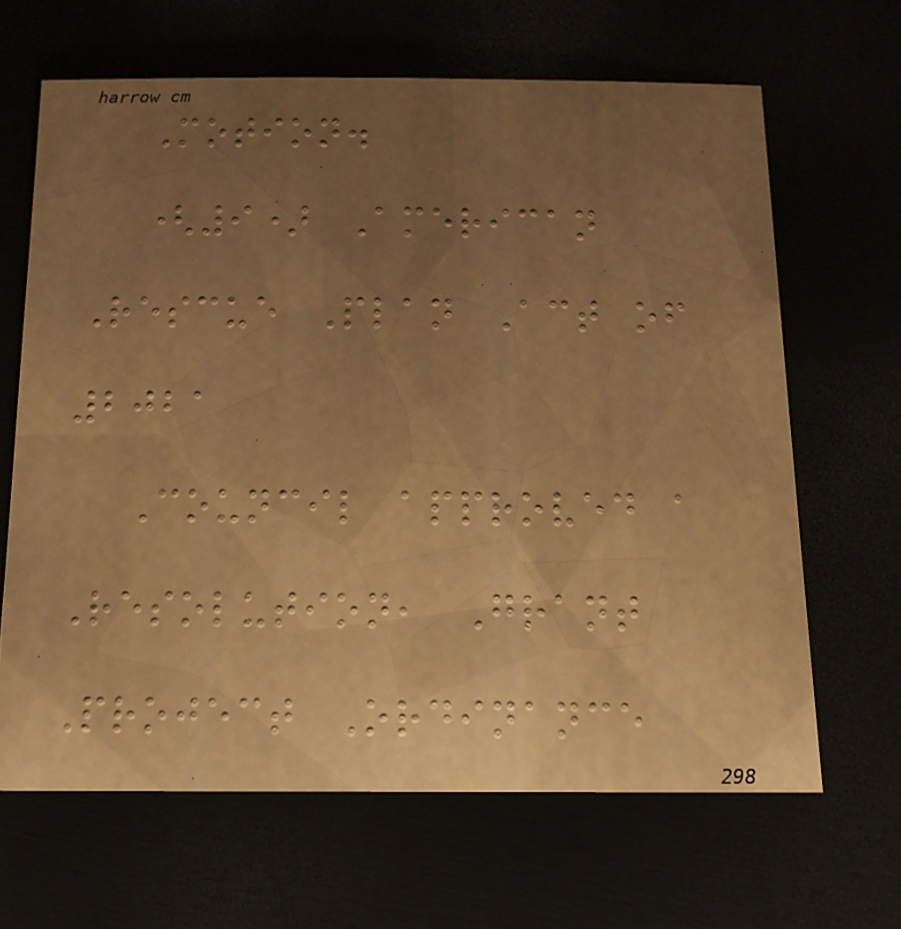Motion.
(9) American
Rescue Plan Act of
2021
Council approved a
Resolution, Grant
Project Ordinance
